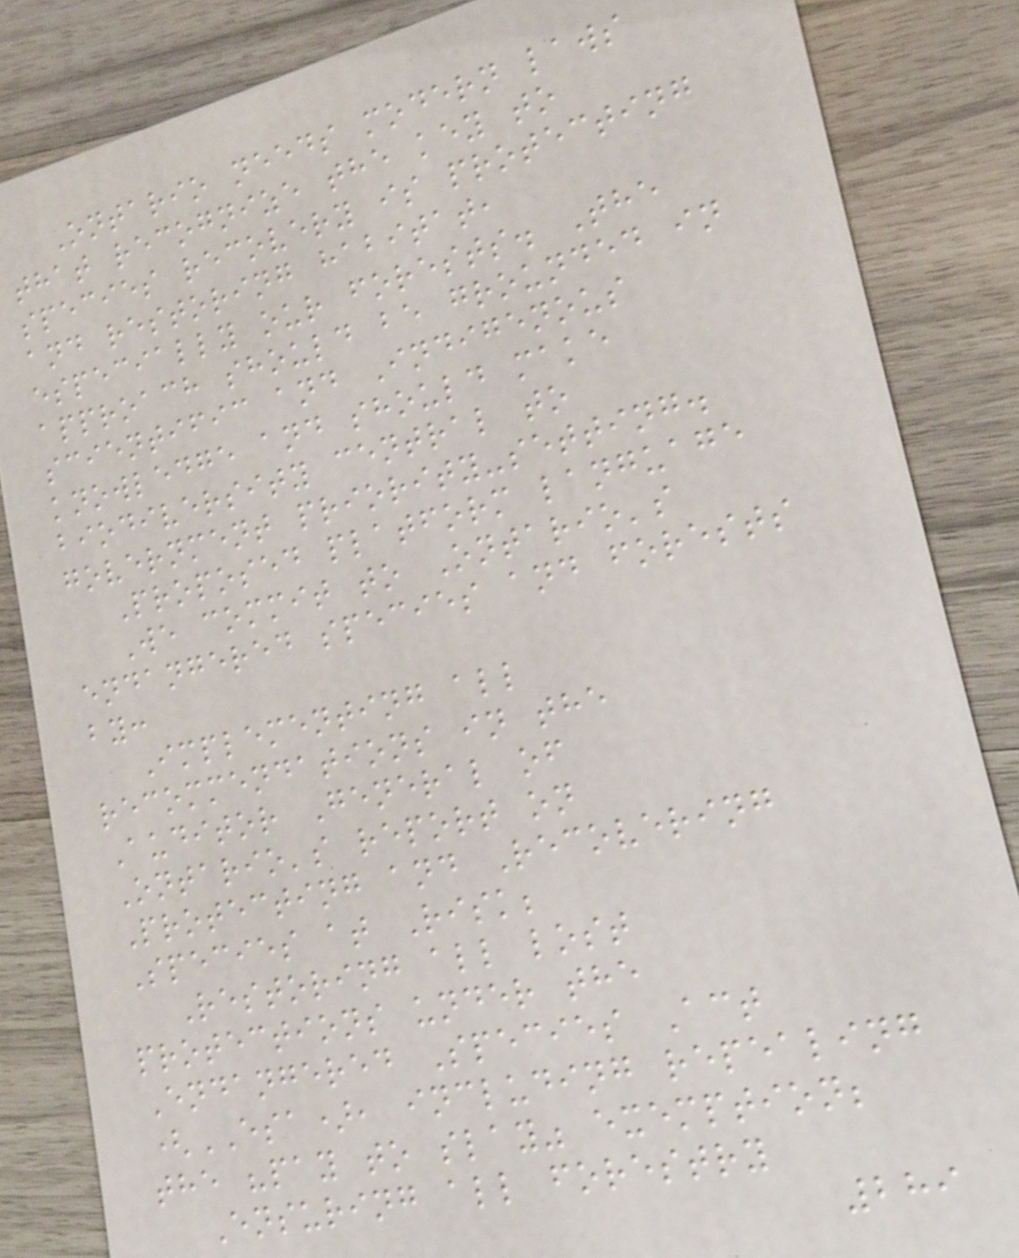Ontario needs modern laws
that recognize the key to
species recovery is protecting
and restoring habitat,
especially our forests. The
approach should be grounded in
scientific and Indigenous
knowledge and should make
biodiversity central to
government priority-setting.
Proposed platform language
We commit to Ontario's
endangered species and forests
by:
Implementing all
recommendations in the
Auditor General of
Ontario's report on
Protecting and Recovering
Species at Risk;
Restoring all lost
protections under the
Endangered Species Act
(ESA), including repealing
the "pay to slay" exemption;
Ensuring all forestry
289
